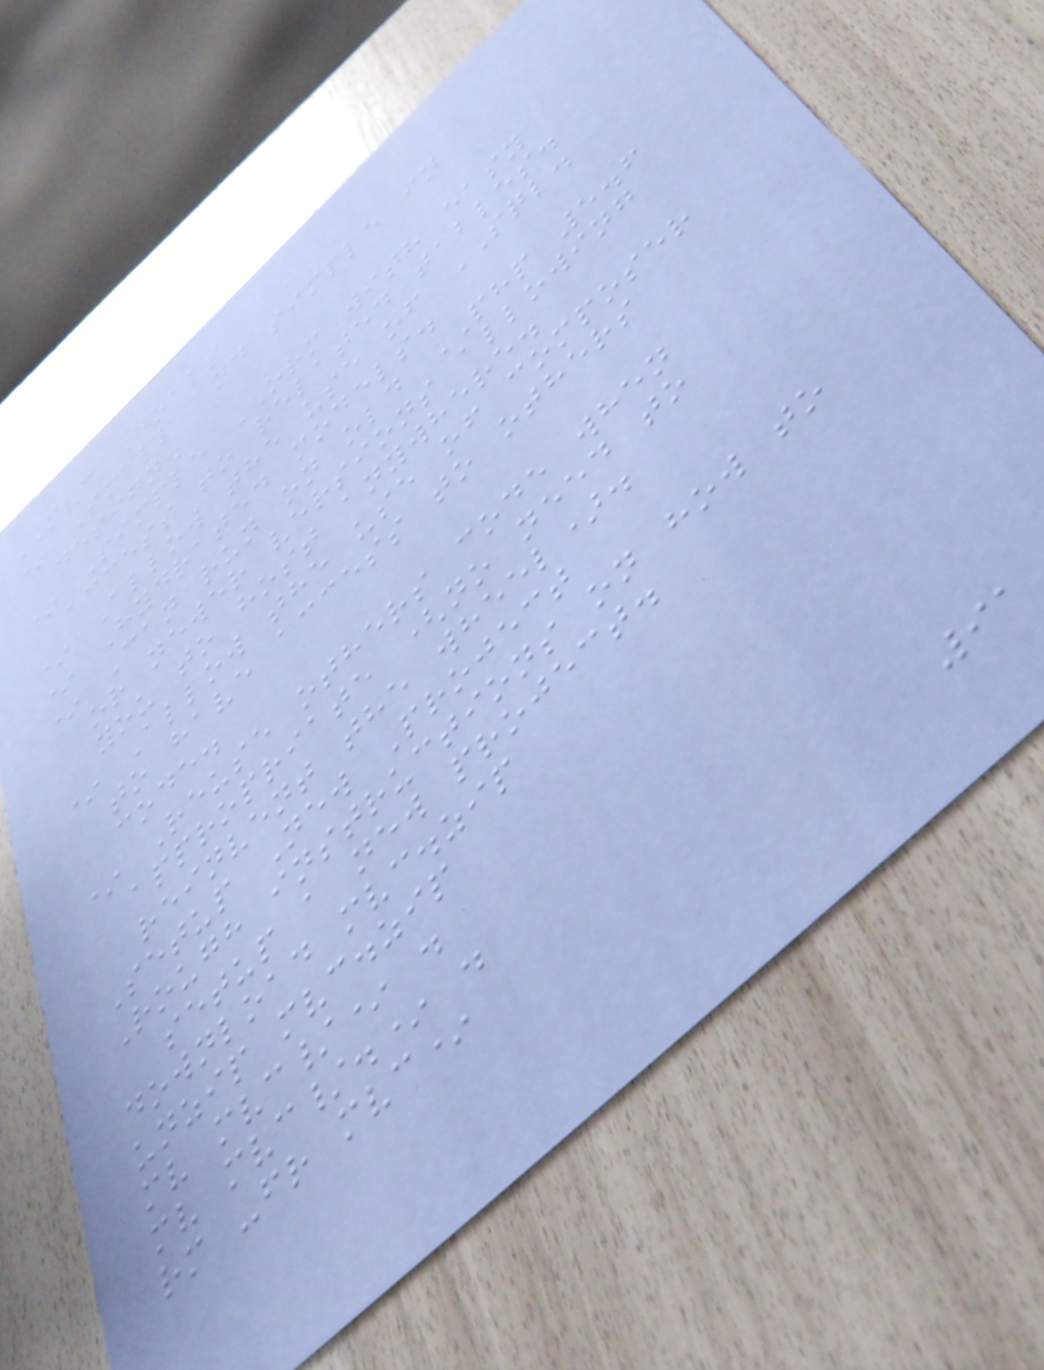MVC Goals
* Small and simple in
design.
* Simple ORM with easy
access to related tables.
* Allow the use of SQL.
* Hydrated models.
* Can run on old PHP 5.6
or newer versions allowing
you to host anywhere.
* Allow the use of composer
to have access to others
code.
* Reuse others code when
appropriate (no need to
reinvent the wheel).
Setup New Project
Rough instructions on how to
setup a new project.
download mvc.zip
unzip mvc.zip
mv mvc/* .
mv mvc/.* .
rm -fr mvc*
91
